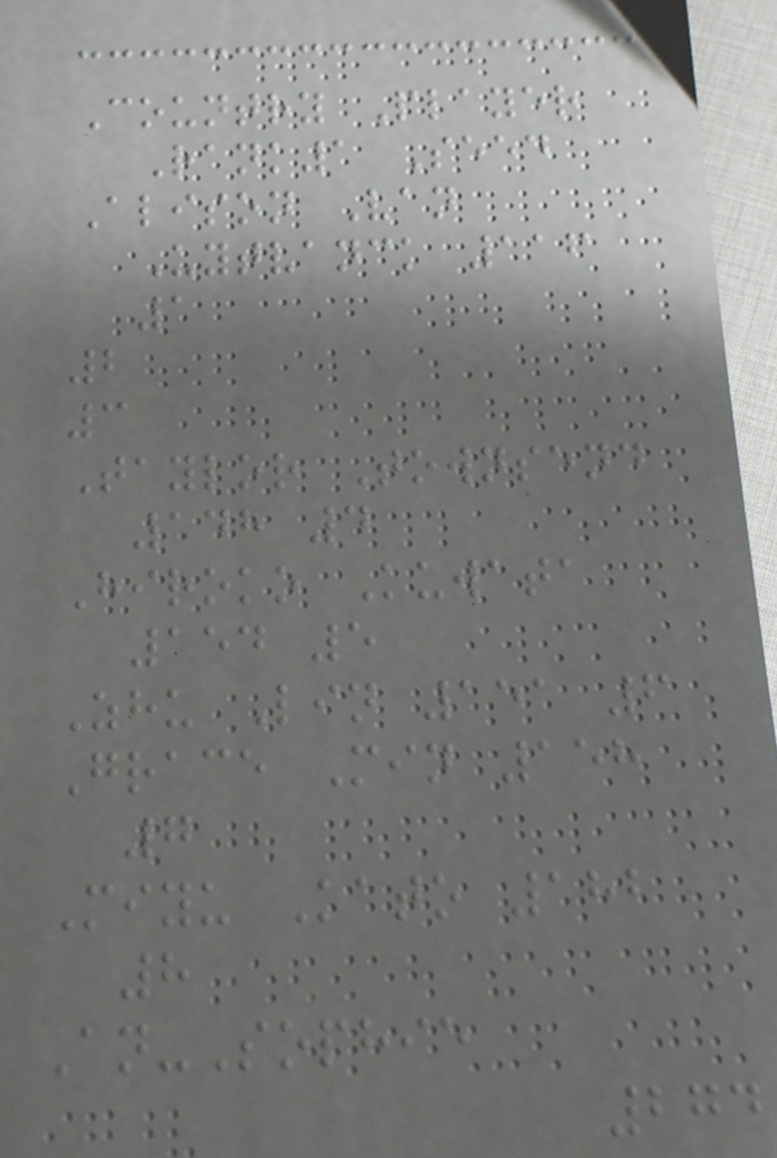Country Player
Rank1 Seed
Alison Van
Uytvanck 116
1
2
3
Taylor Townsend
148 4
Hiroko Kuwata
154 5
Zhu Lin 151 6
Grace Min 158
7
Miyu Kato 182
8
An-Sophie
274
